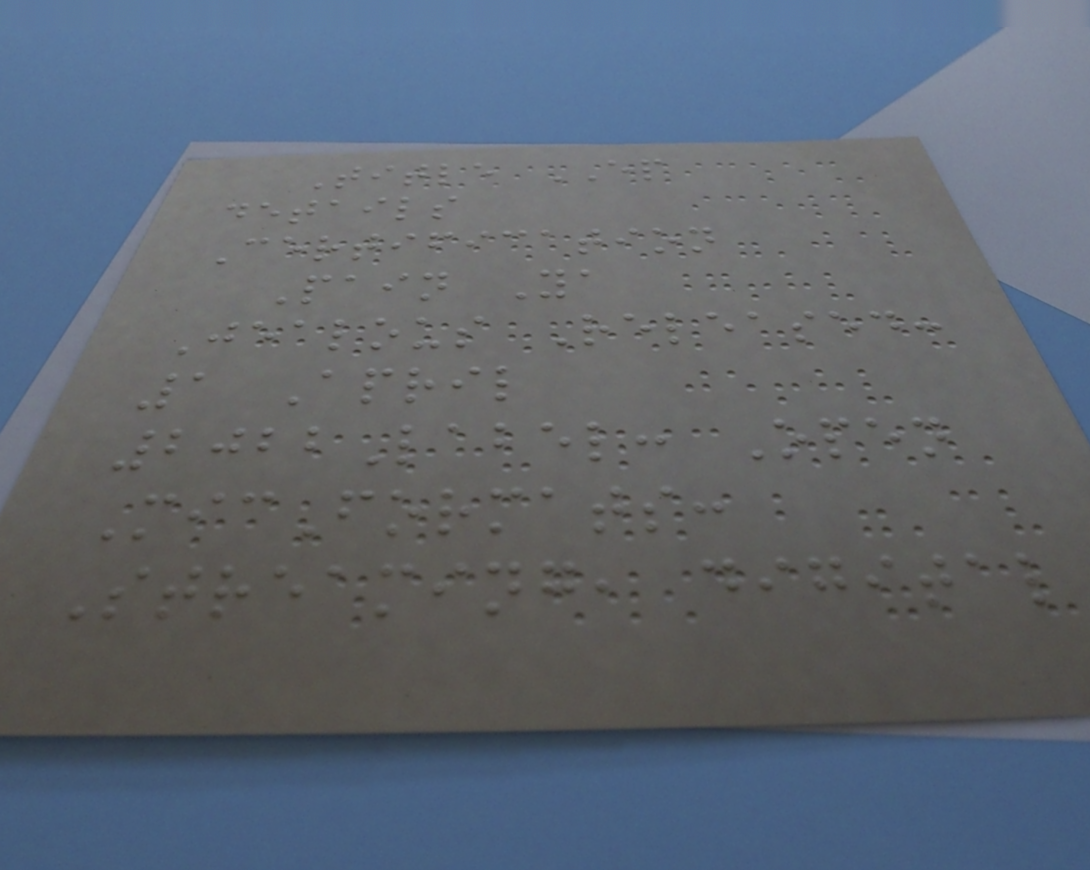Title EP
details
Certification
Pain Ya
Jealous Released:
1 April
2022Label: Open
MicFormats:
Streaming, digital
